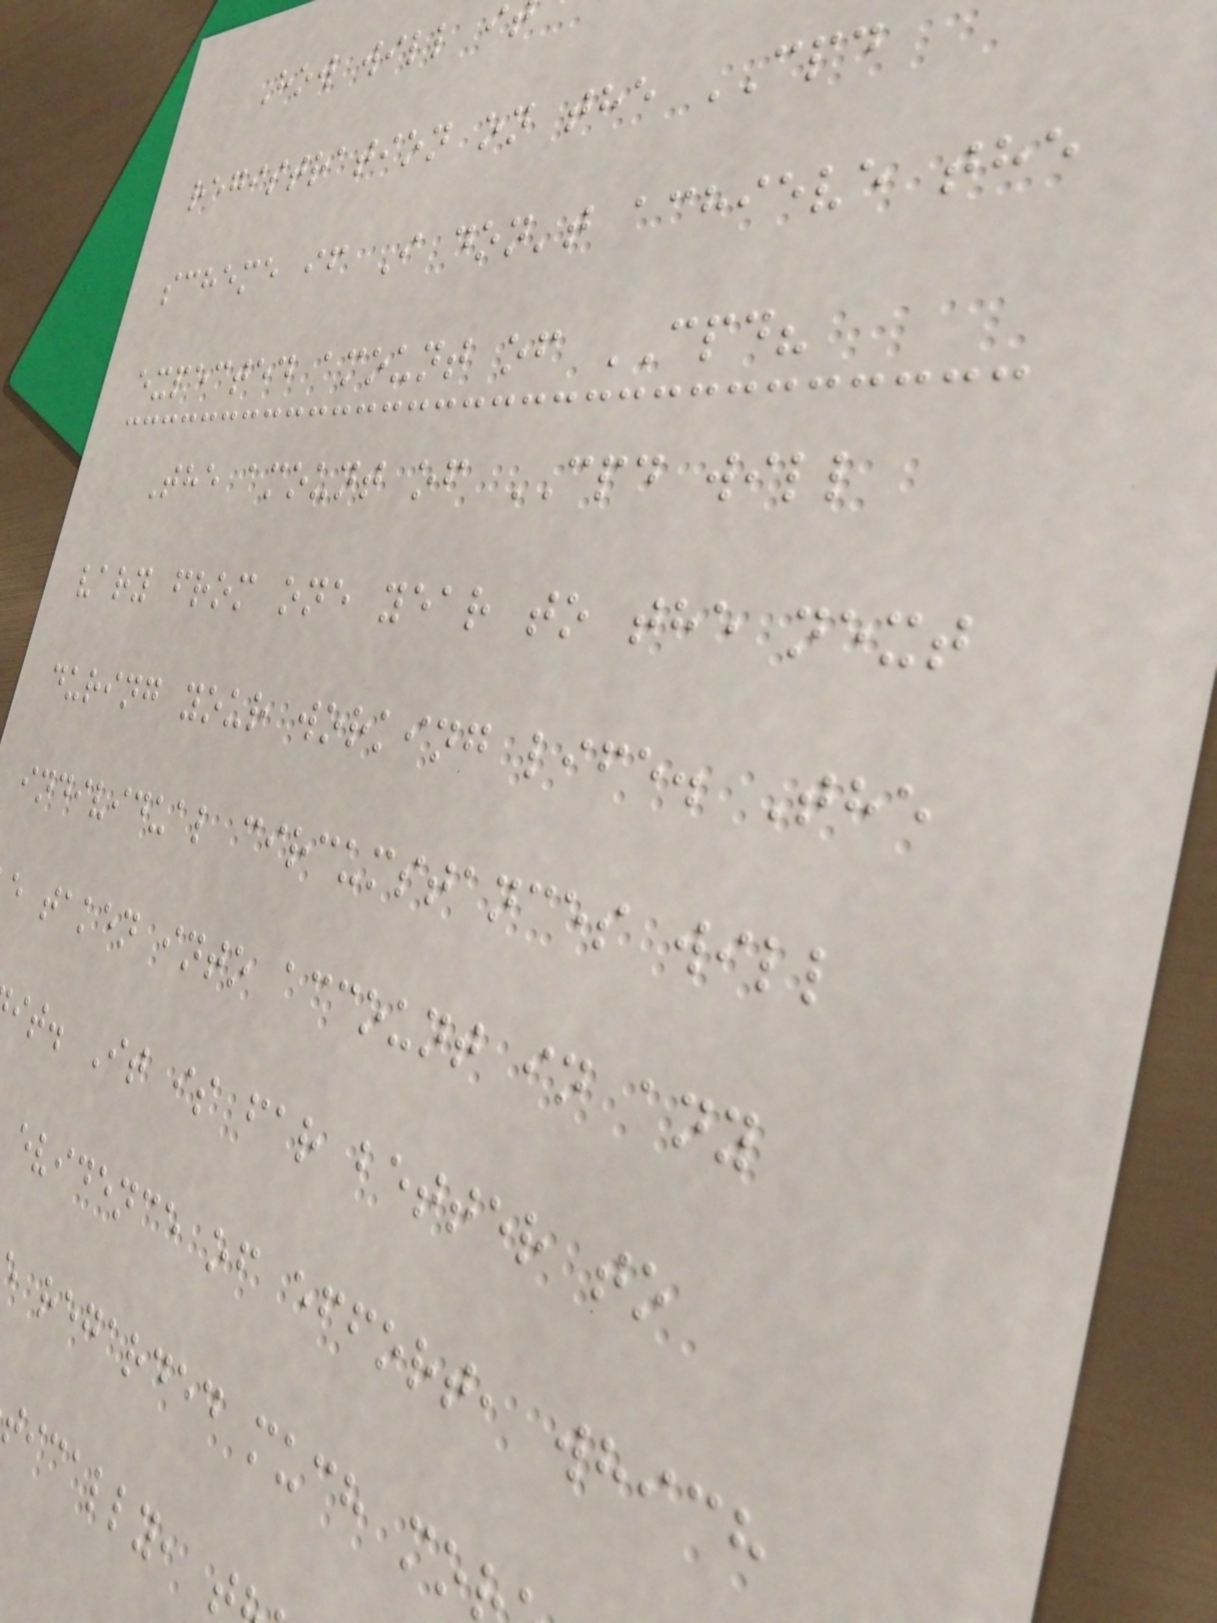How will i
registration on the CPD
scheme if I don't achieve the
expected amount of CPD?
The amount of CPD will
vary from one year to the next
during your working life. The
individual circumstances will
e taken into account in any
it. It is far better to
evidence of effort, which
regarded much mo
tically, t
